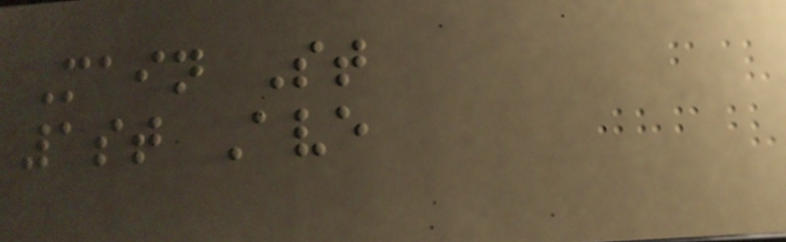Main St
1st Ave
